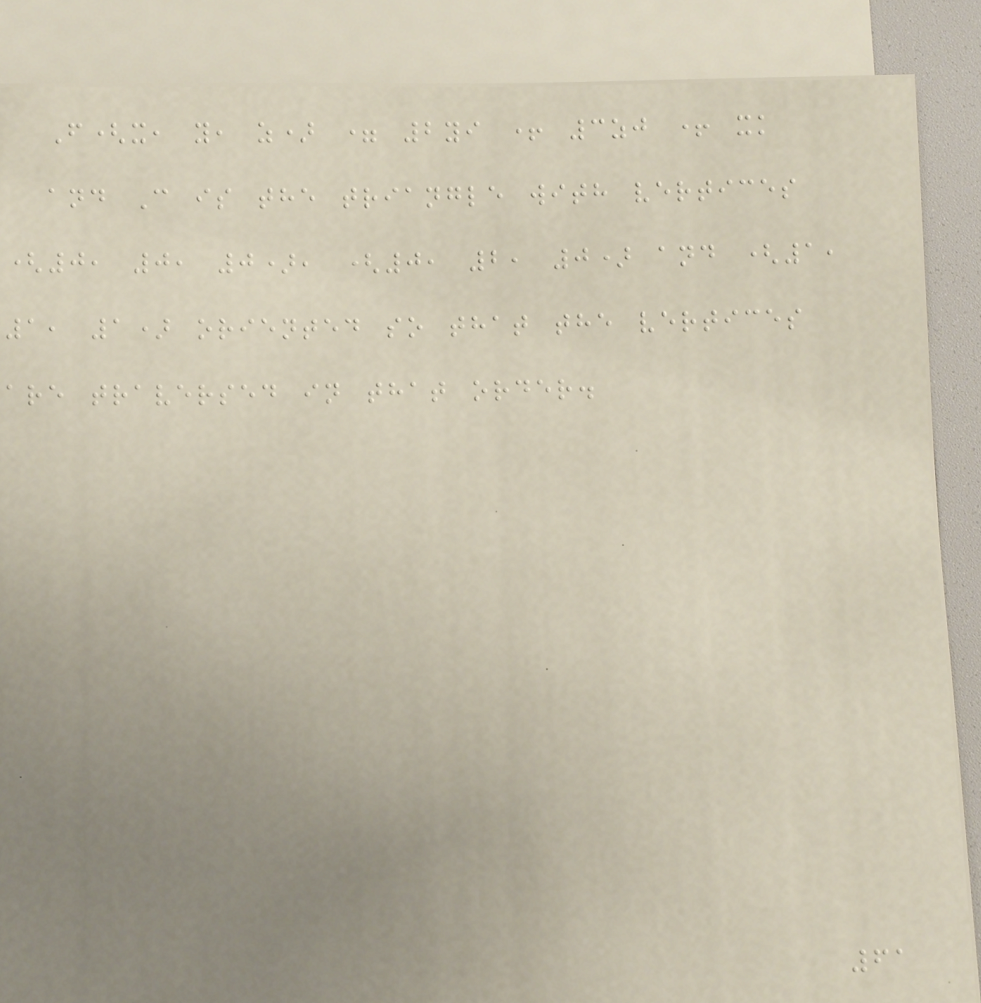F(x, y, z) = 2yi + 3zj + xk
and C is the triangle with vertices
(0, 0, 0), (0, 2, 0) and (1,
1, 1) oriented so that the vertices
are traversed in that order.
61
